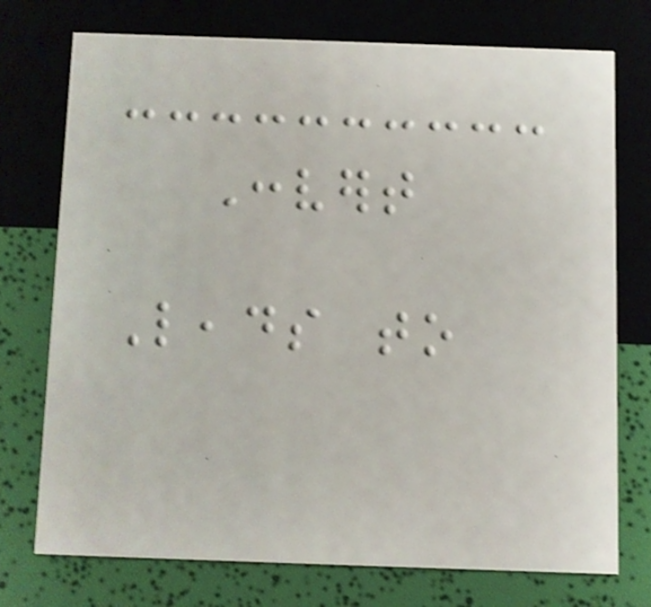Convert
Leads to
